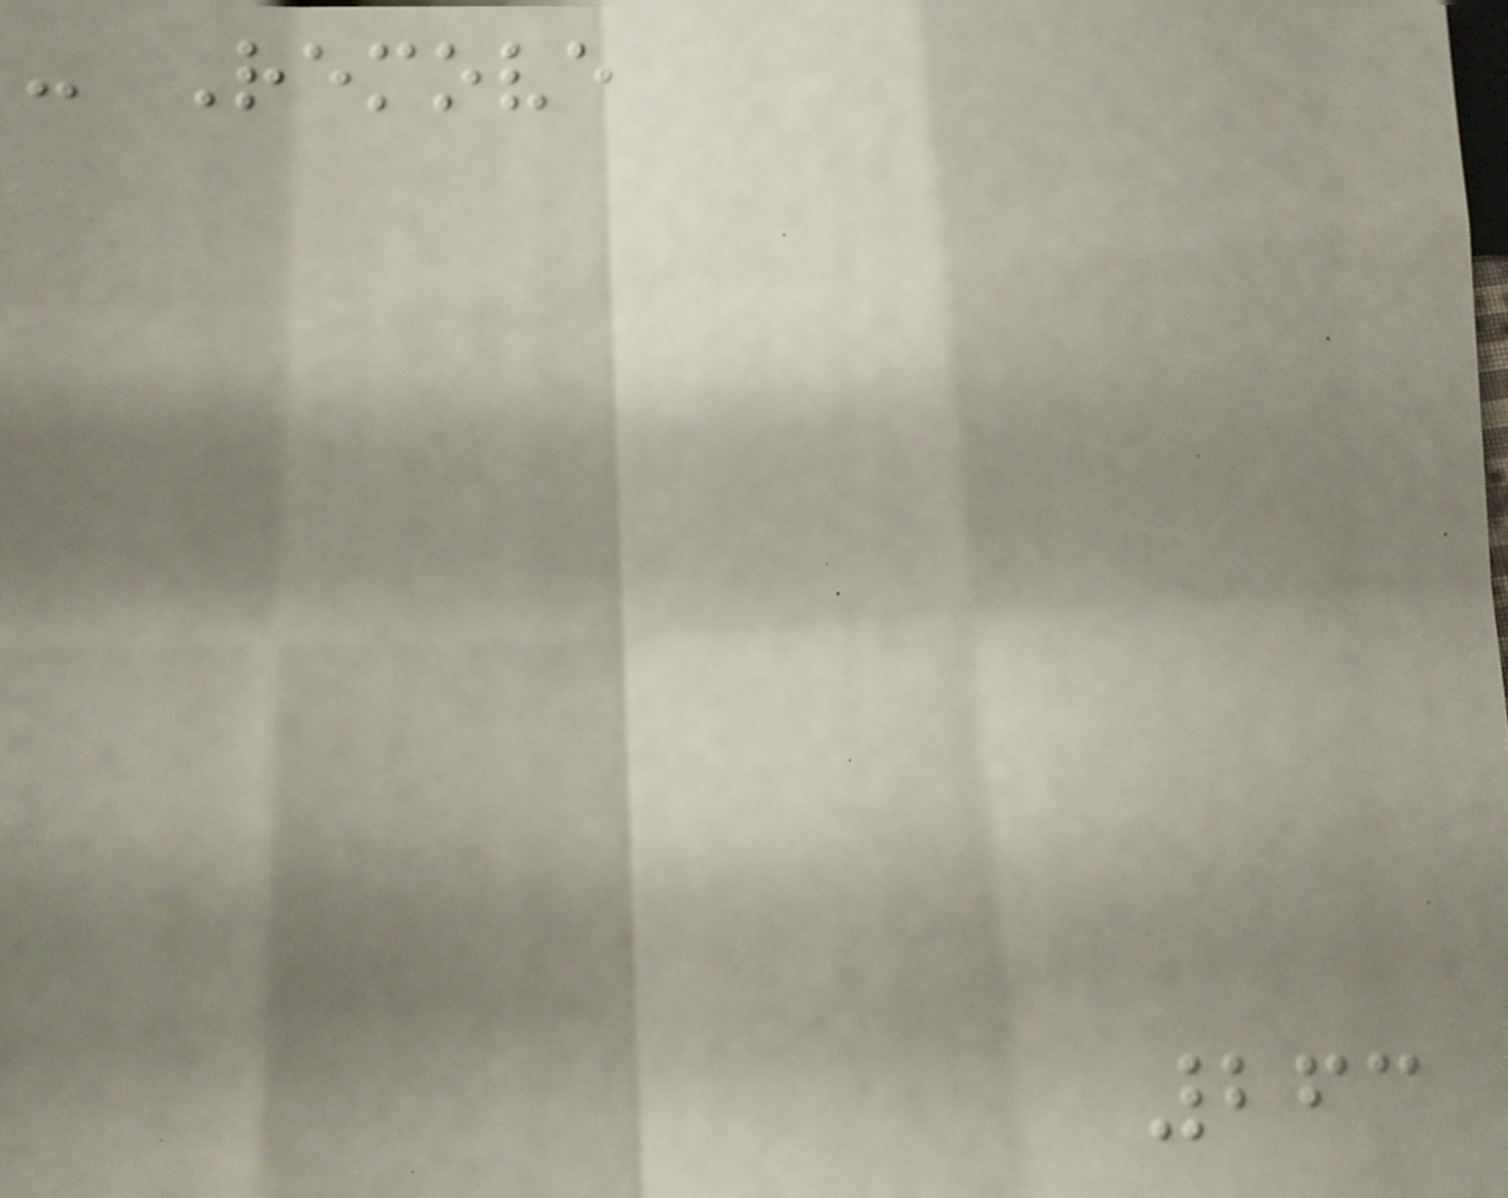- Remove
263
